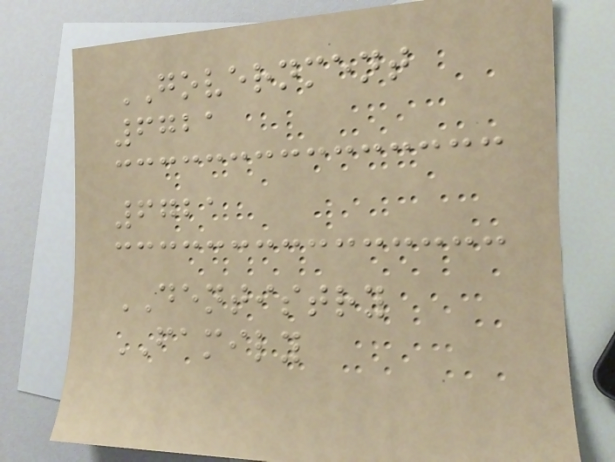GOVERNMENT
6721
6721
DENTISTRY
FAMILY
